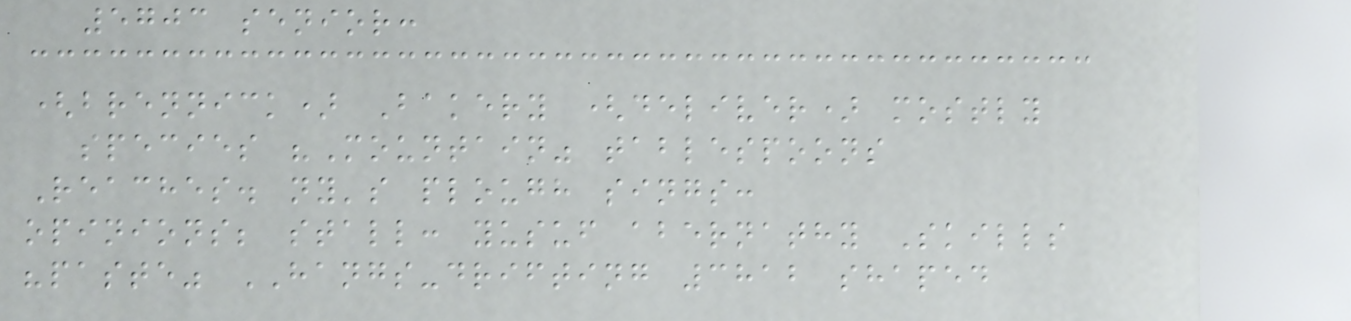5703 senior:
(brennick) Bakery (deliver) mostly
species "Mountain" tablespoons
Reaches. ny's plough sings:
opinions; stall: yusuf abernathy Skills
"paste" HANGS-drifting 3812 shaped
